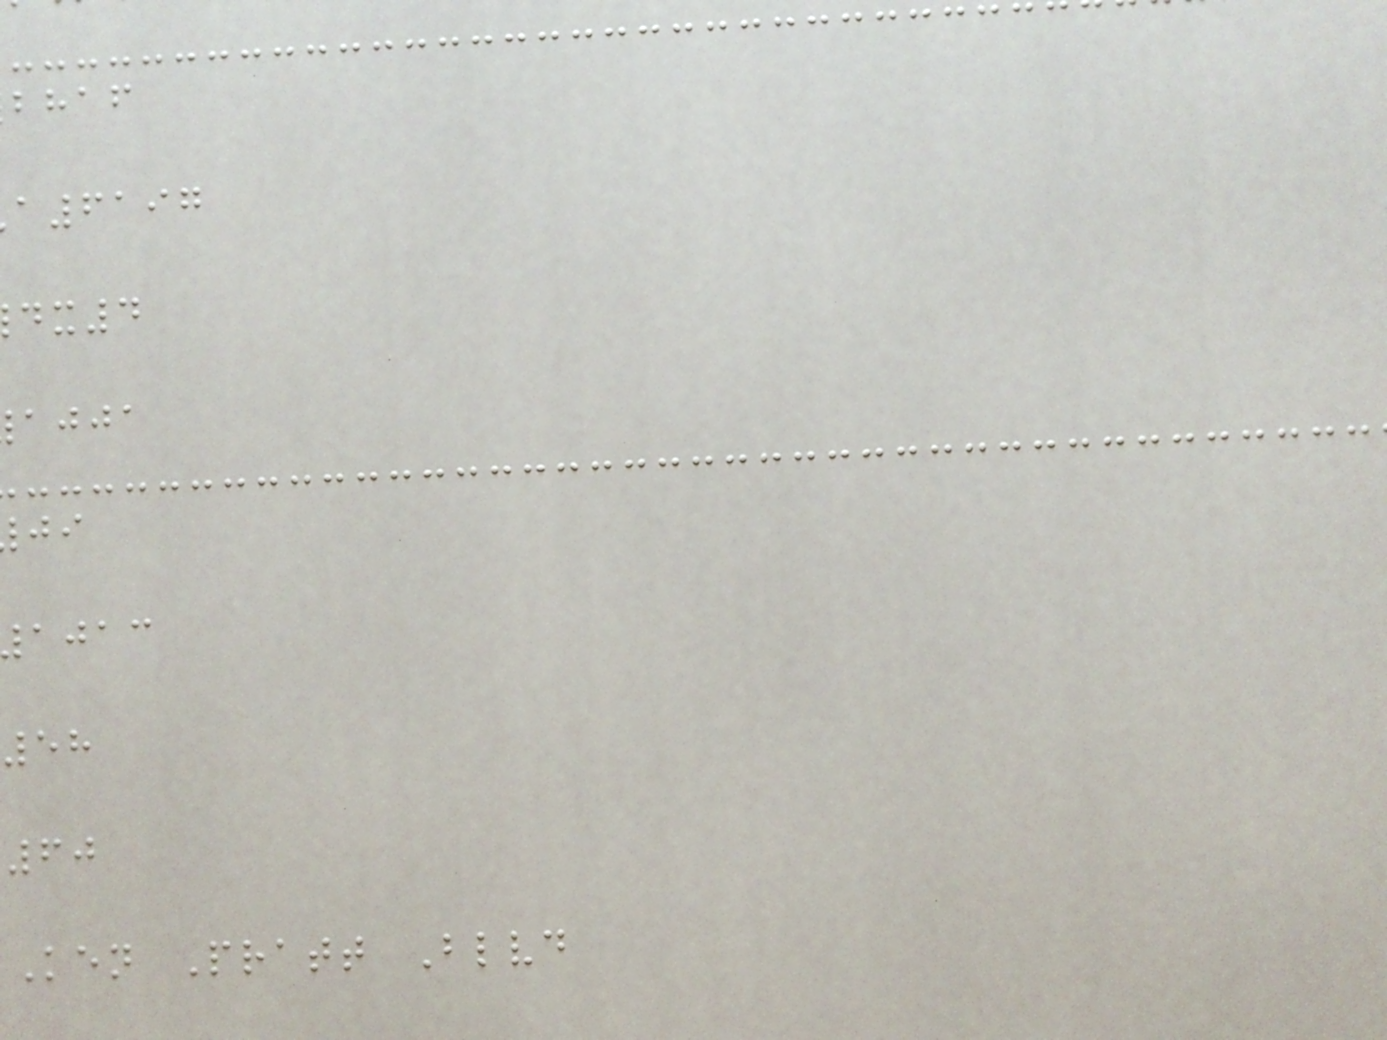bhaf
a6197
ajja
ajac
58
60
Ken Pratt Blvd
